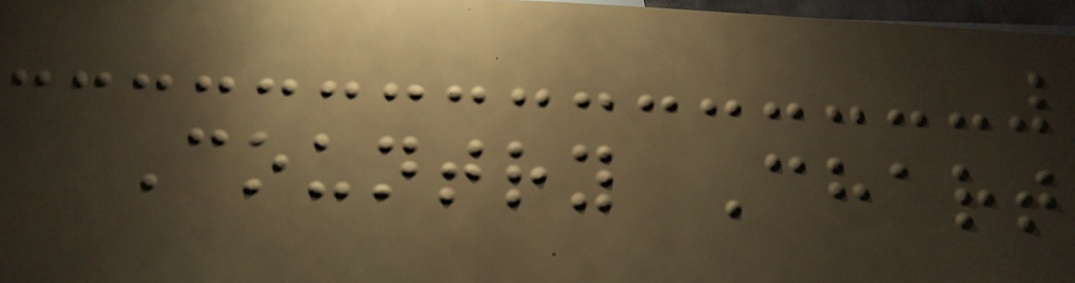Country Chart
